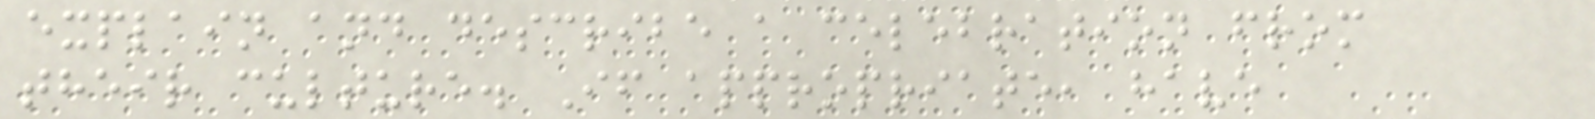explain and describe a celebration from
their culture. If appropriate, have
